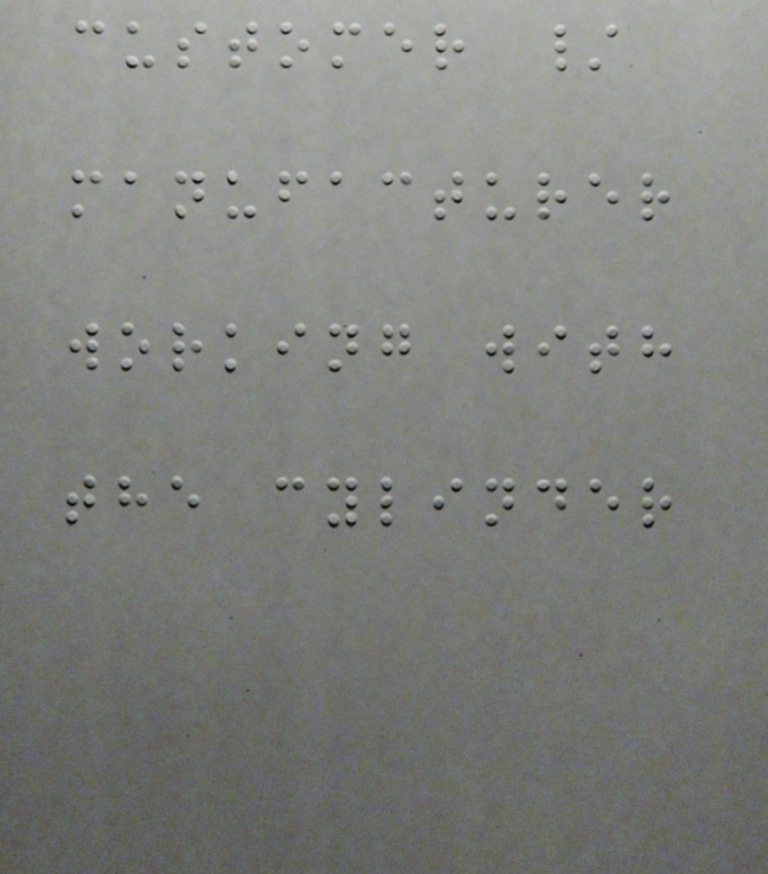customer /
manufacturer
working with
the cylinder
